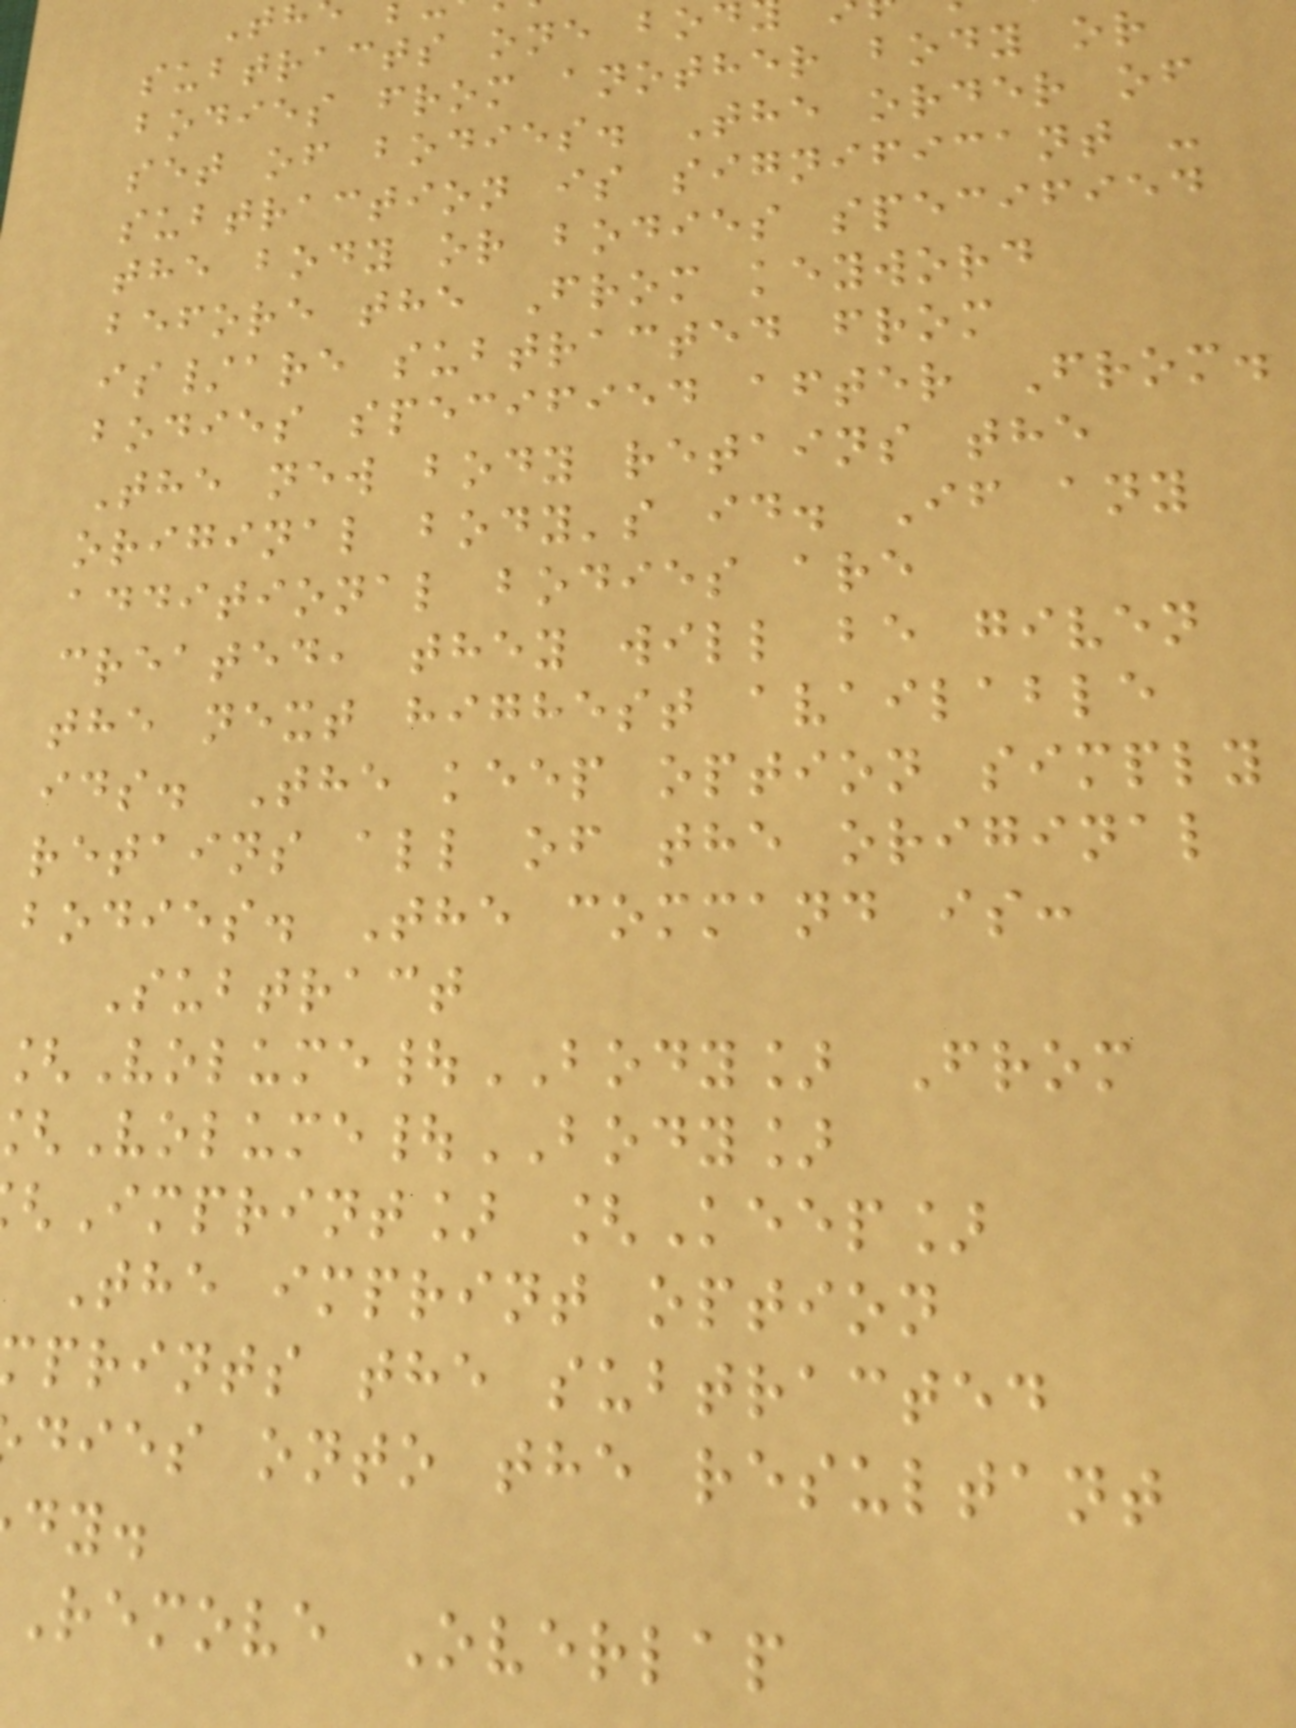subtracts one bo
bodies from another body or
set of bodies. The order of
subtraction is significant -
the body or bodies specified
before the From keyword
is/are subtracted from
bodies specified after From.
The new body retains the
original body's id. If any
additional bodies are
created, they will be given
the next highest available
ids. The keep option simply
retains all of the original
bodies. The command is:
Subtract
Volume|BODY] From
Volume|BODY]
Imprint] [Keep]
The imprint option
prints the subtracted
dies onto the resultant
Remove Overlap
